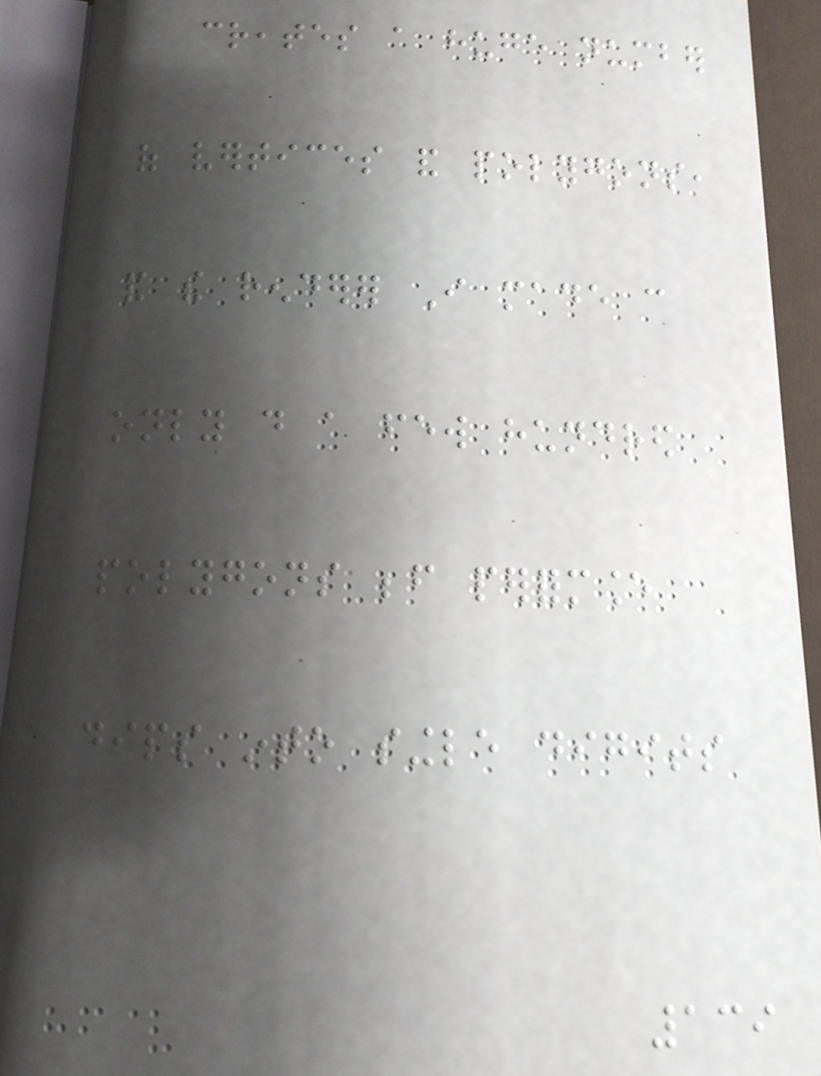creates a huge number
of vertices and polygons,
and the renderer I made can
only do a few hundred
polygons before performance
dips into single digits
139
